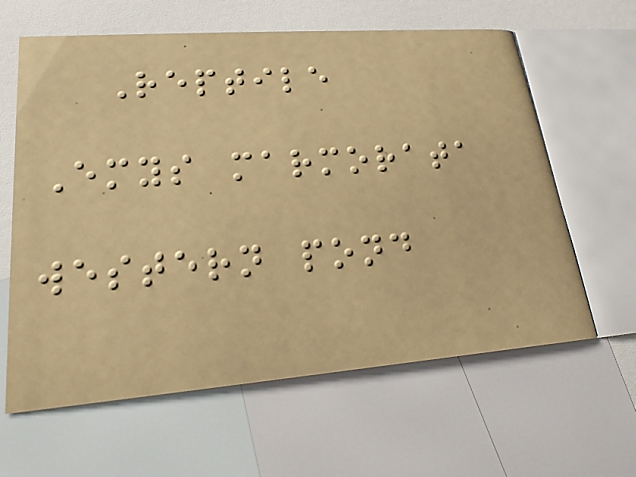Reptile
Emys marmorata
western pond
